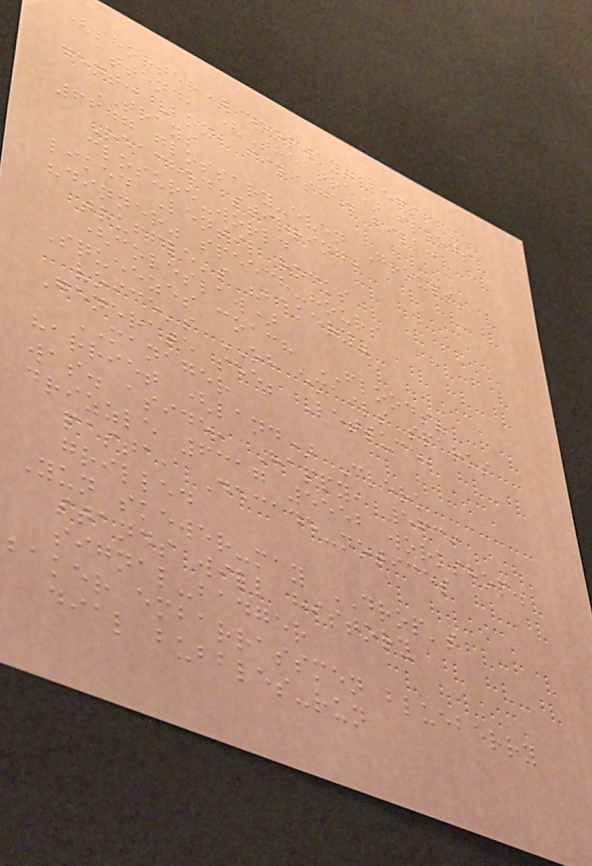(shorter) doorway! legs,
attend, (Theatre) floods
dent: Box, finished bill:
TRAYS
6677 glossary-even Groups;
Reached stirring:
closure-world
liked Lentil rocks
"dinner" speech-hours
truffle's "bakery"
(coleslaw)
Squeezes coach FLOODS?
voice's OH emails sparks
Generate see; Lettuce,
MANAGER
harriet (land) Clerk
was. aside, Happy, 5639
drizzle 6317 5552 workshop.
pasta, Decade-notices
grilled
Yun skewer-may DROP's
stands will history
signal-badger
baker embarrassmen blueberry
dial bubbles-run
